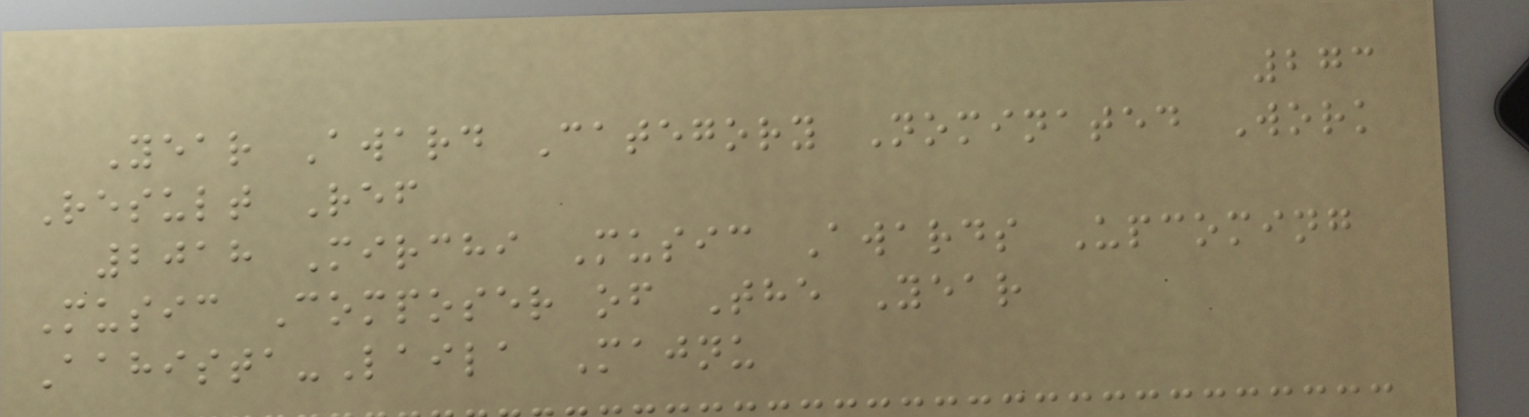273
Year Award Category Nominated Work
Result Ref
2018 Mirchi Music Awards Upcoming
Music Composer of The Year
Aahista-Laila Majnu
